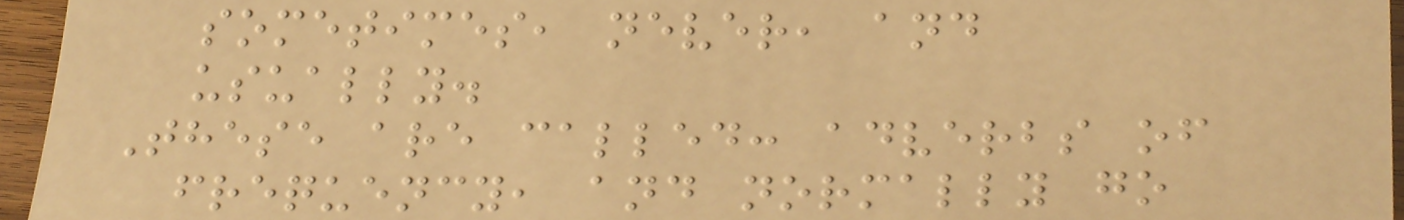sometimes, never, and
usually.
These are called: adverbs of
frequency, and normally go
